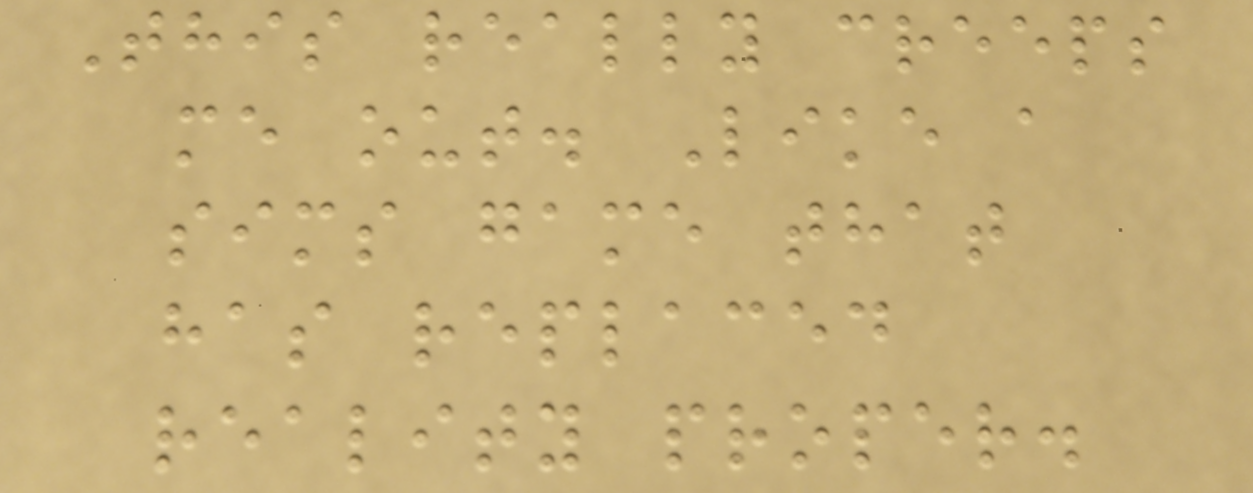This really creeps
me out. Like a
sims game that
has replaced
reality proper.
